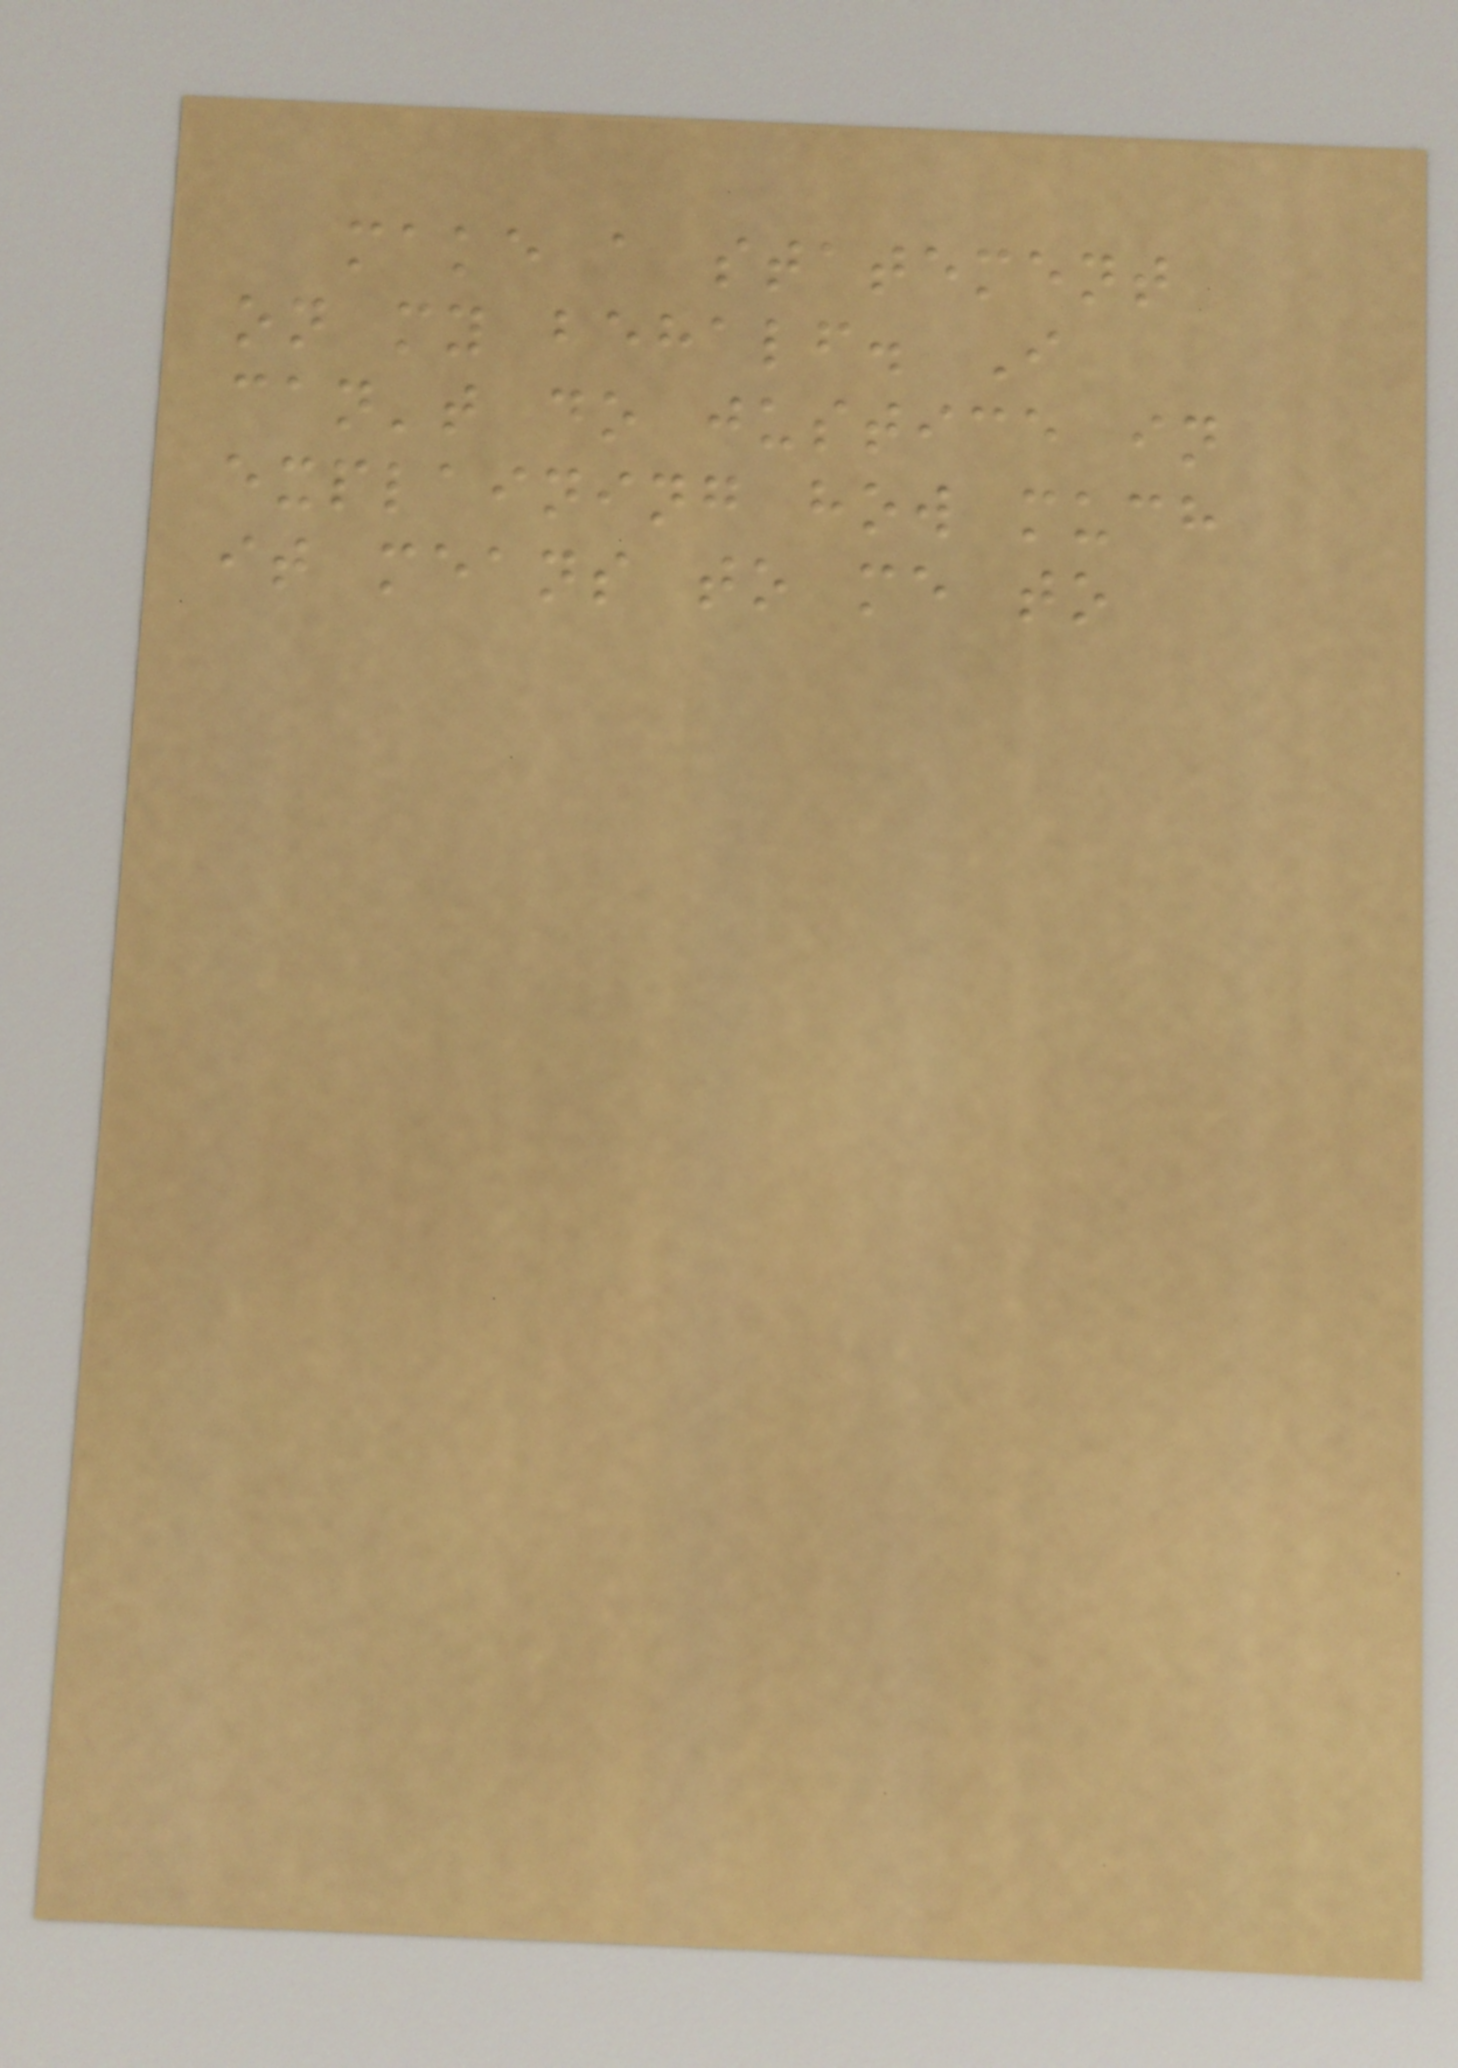make a statement
on my behalf. I
can't do justice in
explaining how much
it means to me to
